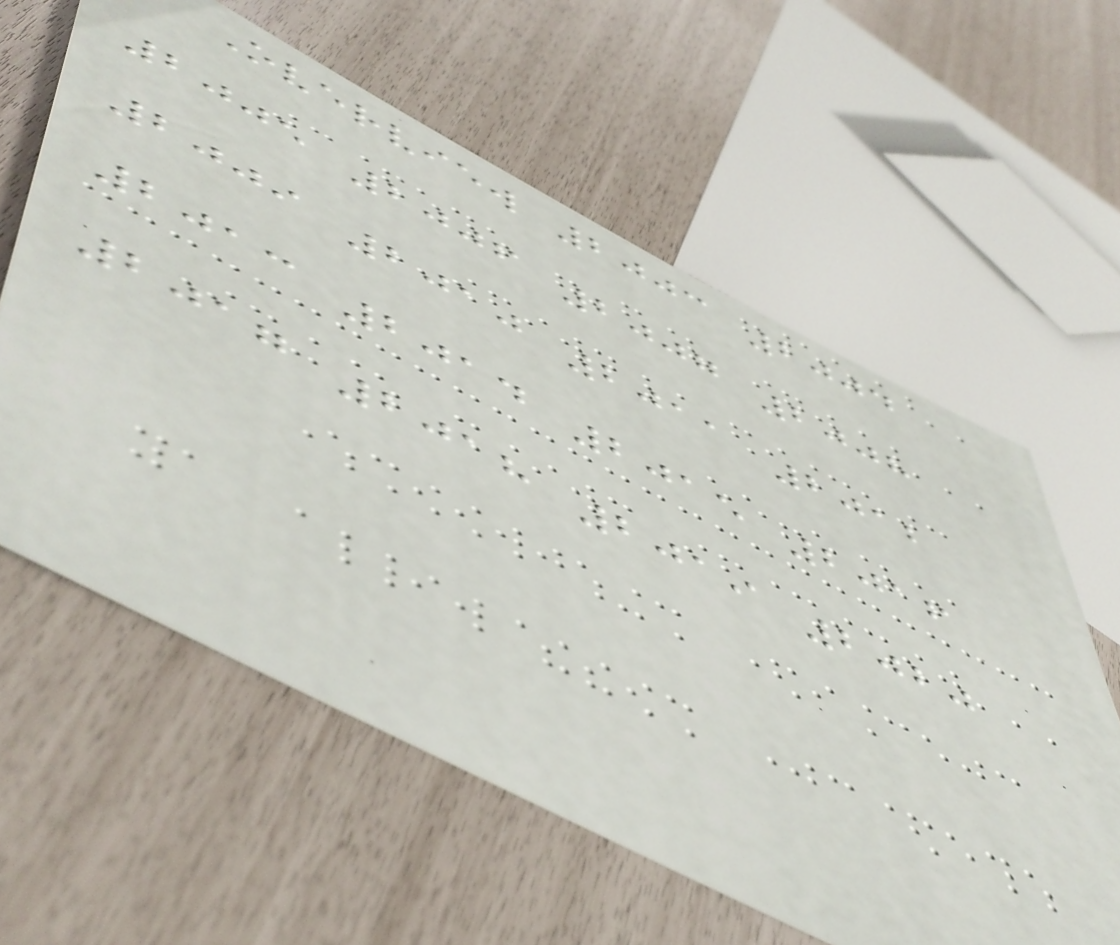Overview 2003 2004
2005 2006 2007 2008
2009 2010 2011 2012
2013 2014 2015 2016
2017 2018 2019 2020
